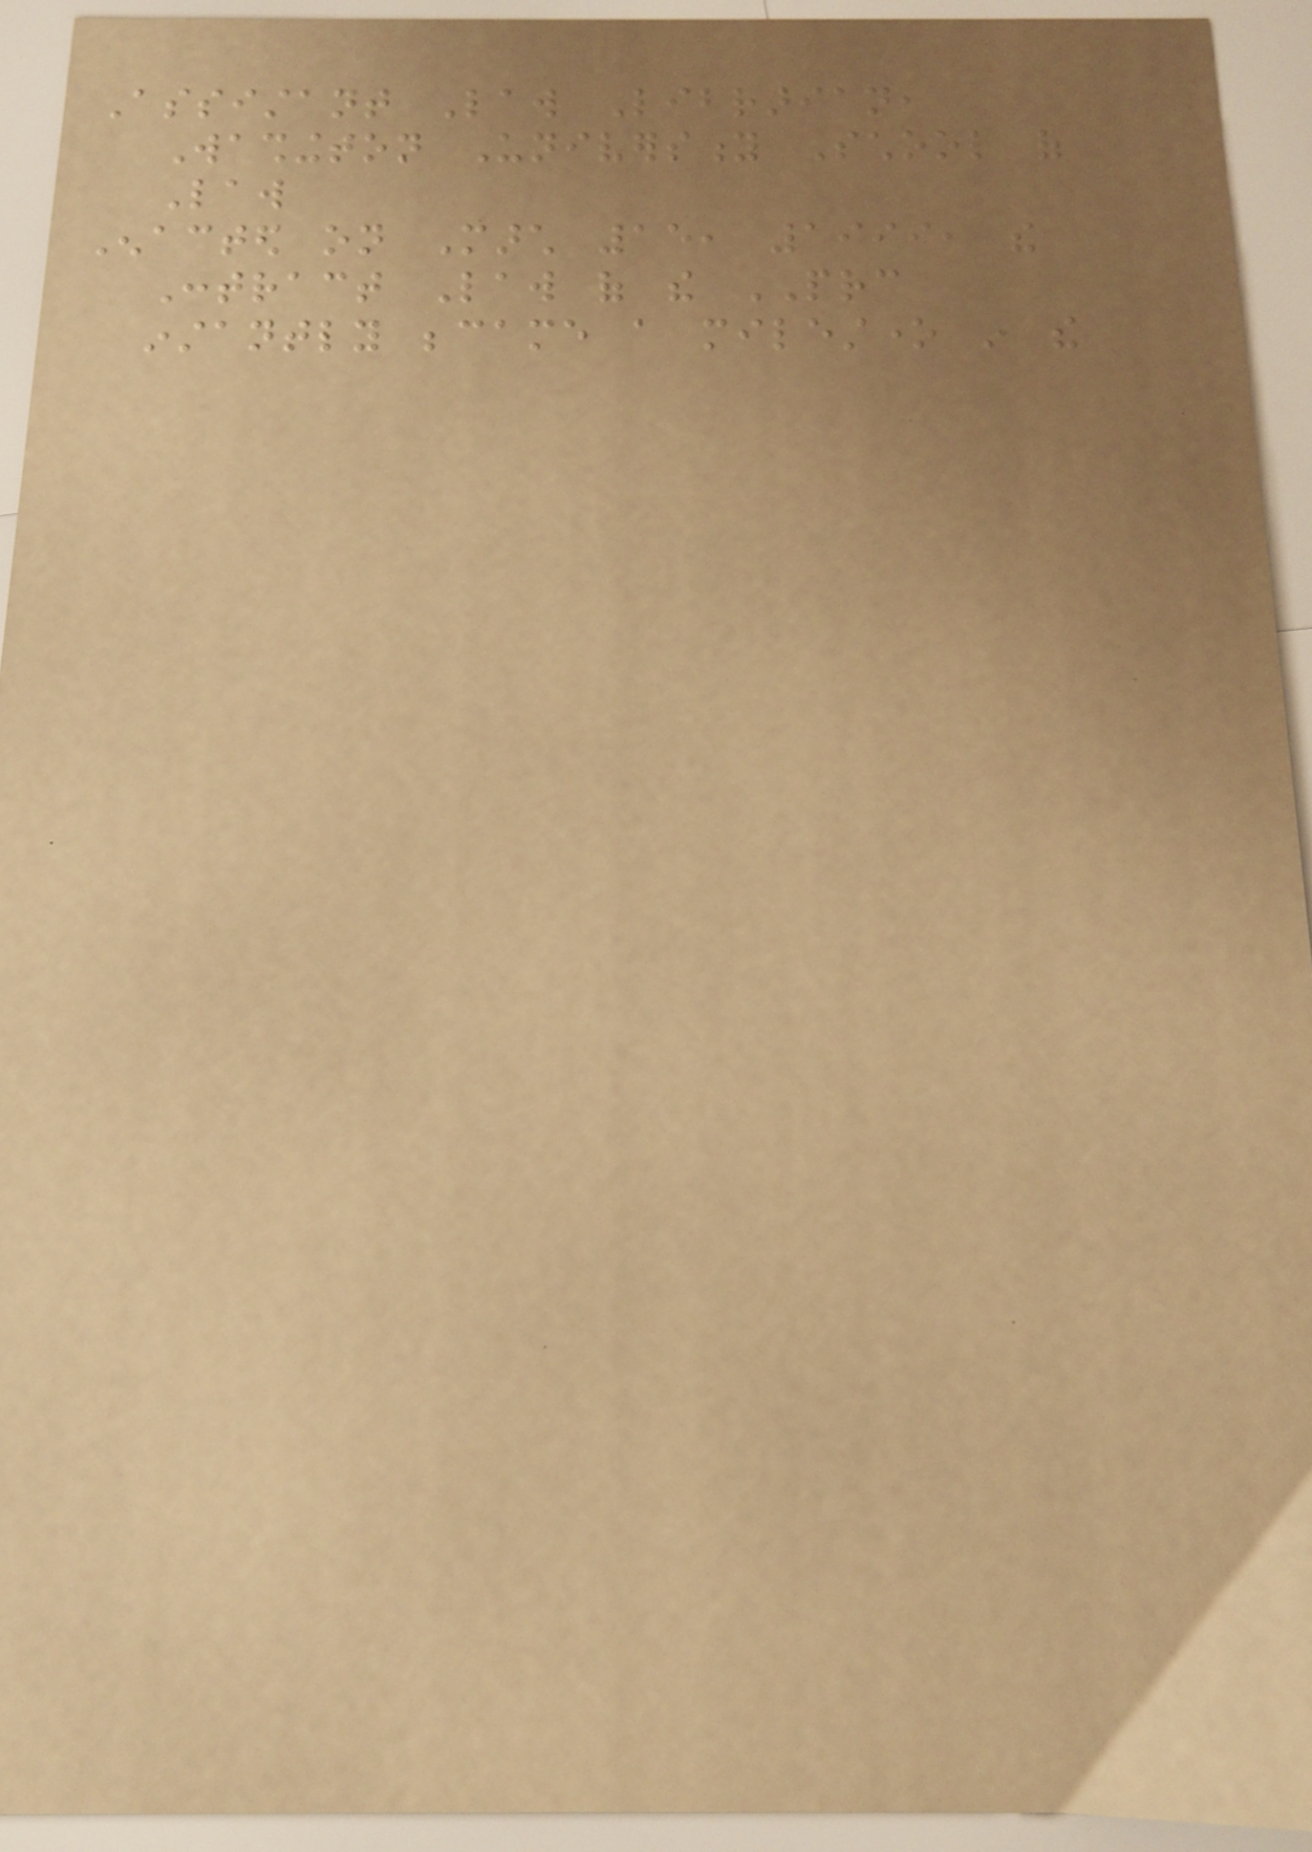Assistant Law Librarian,
Washington University School of
Law
Enacted on March 15, 1999, the
Contract Law of the PRC
instantly became a milestone in the
